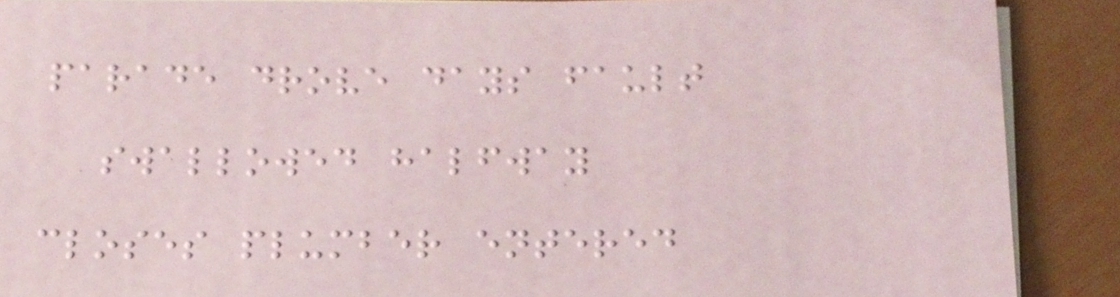parade drove days fault
swallowed halfway
closes plumber entered
